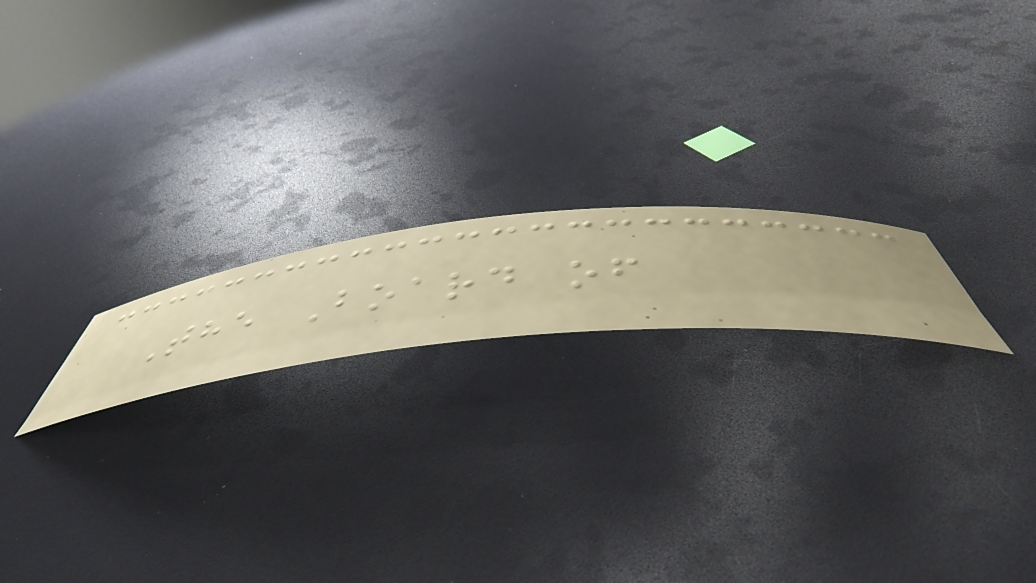The Board of
